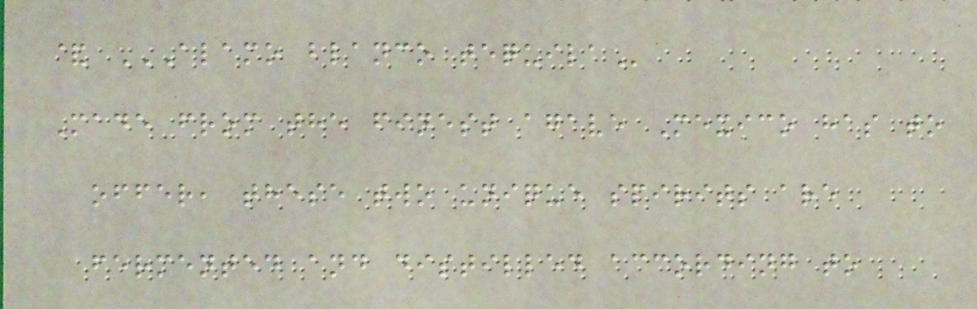& ALAMO BLANCO TEQUILA
Made from the finest agave Mexico has to
offer, these two unique spirits are
fermented and distilled according to
